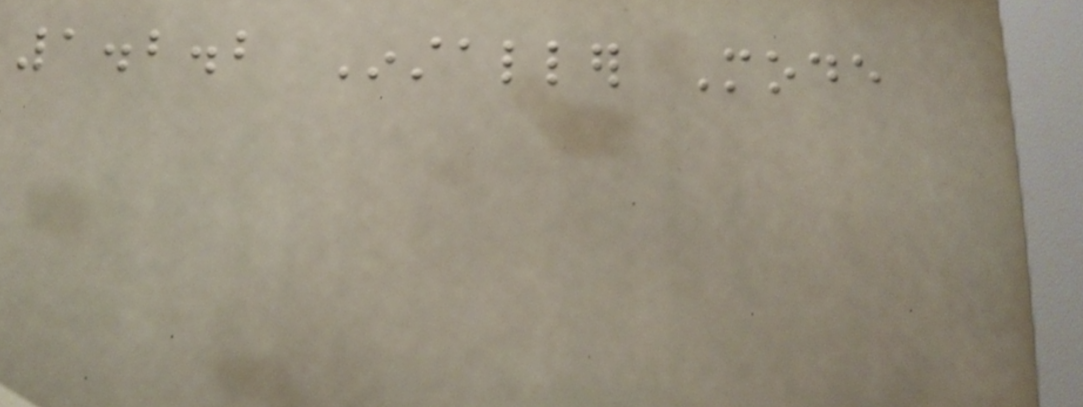1.2.2 Installer Mode
